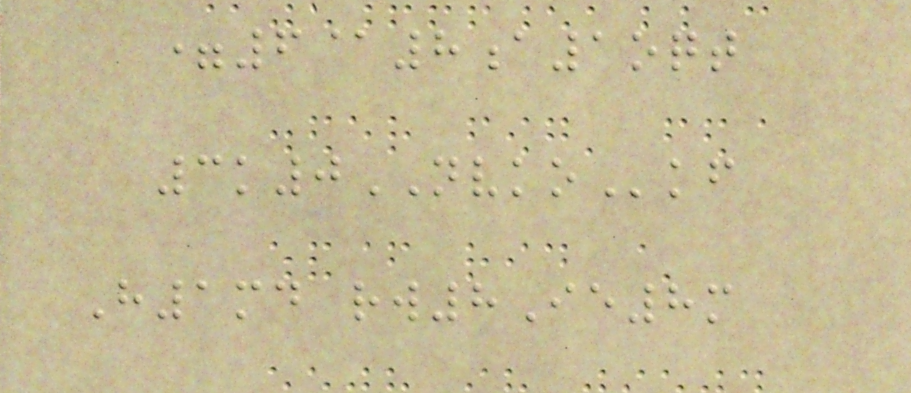=6@8a1oqt
3k0NVKOkf
H1md rw8Ie8m
